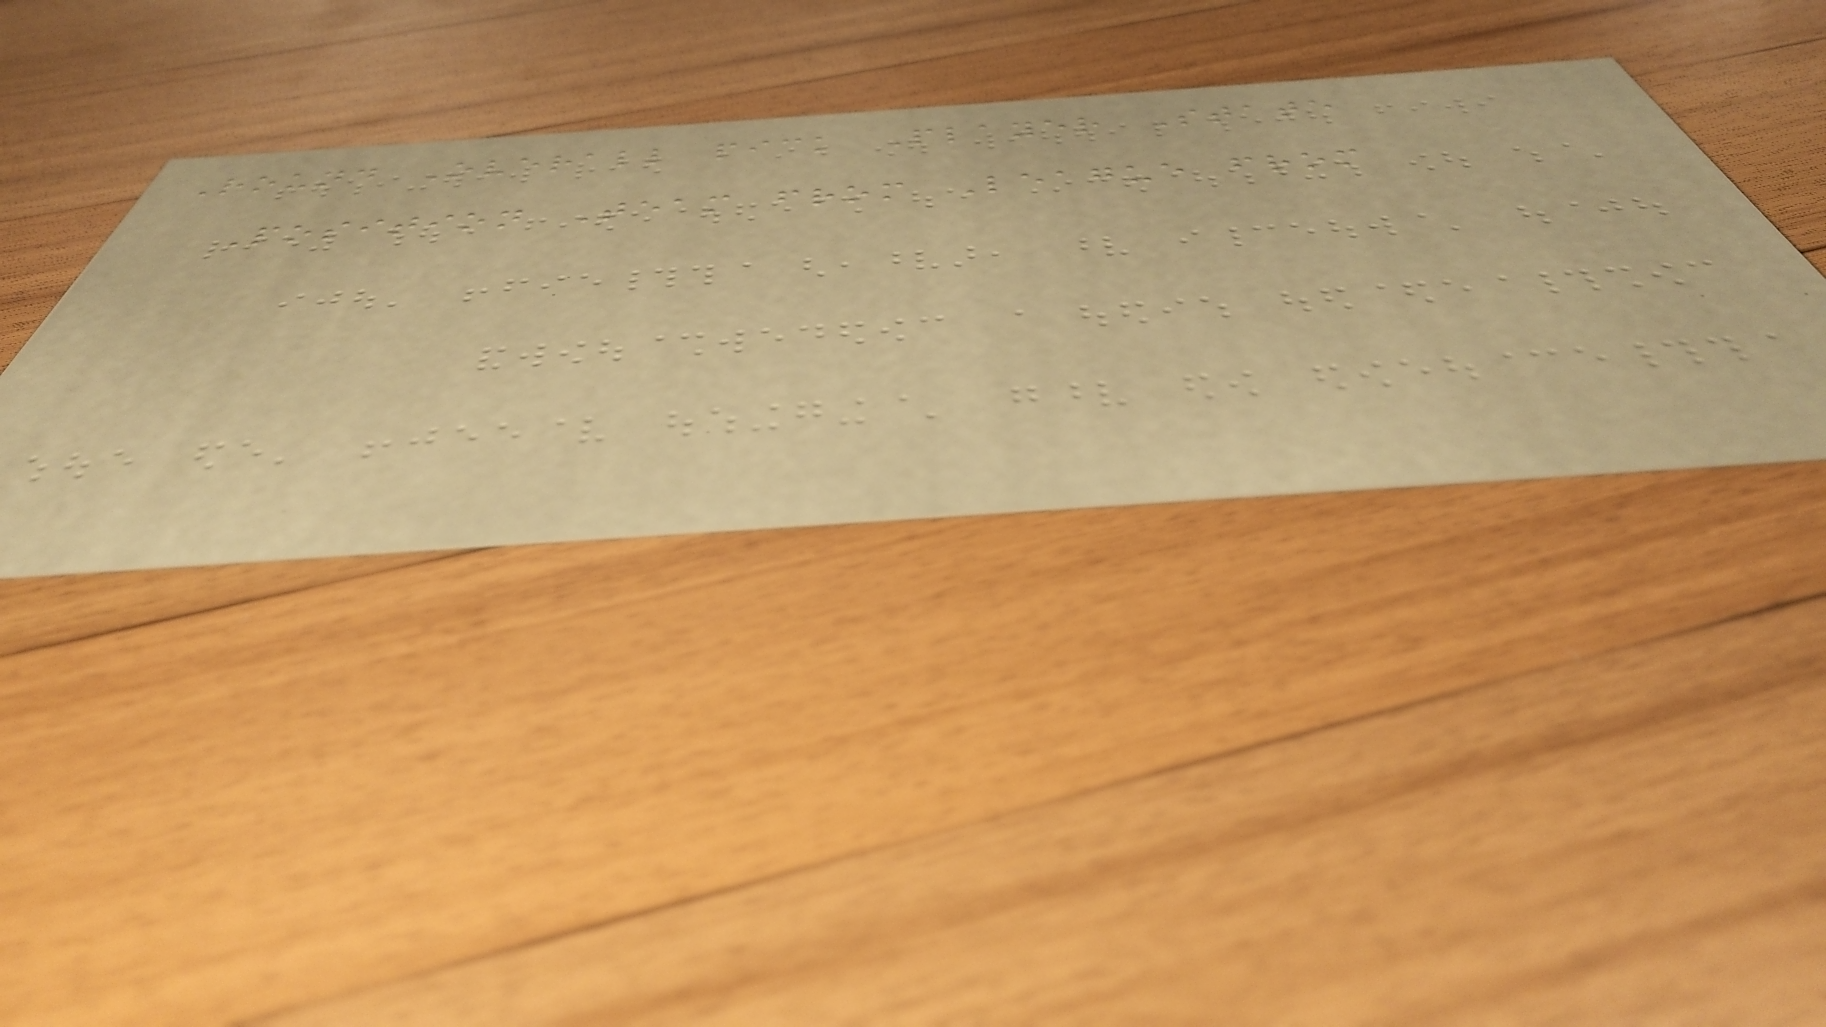Round Overall pick Player State
Position Team from League from
